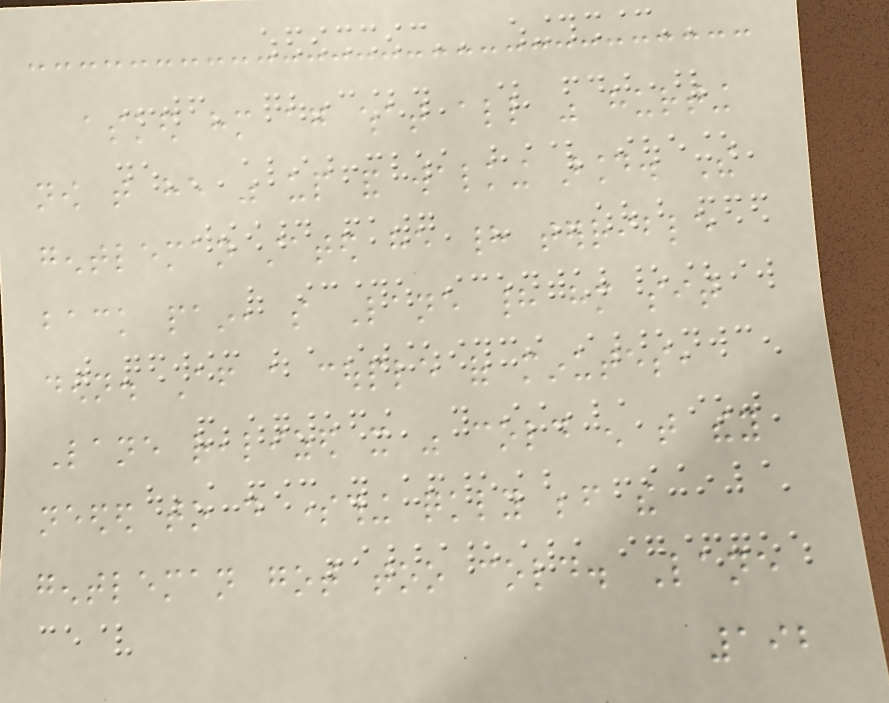asked him again what all was hurting
now that he was up and walking around. The
gentleman stated he had terrible
back pain, so Lane had him sit
down. After a couple of minutes,
Lane realized it was cold enough that they
needed to do something quickly before the
gentleman got too cold. Lane
192
